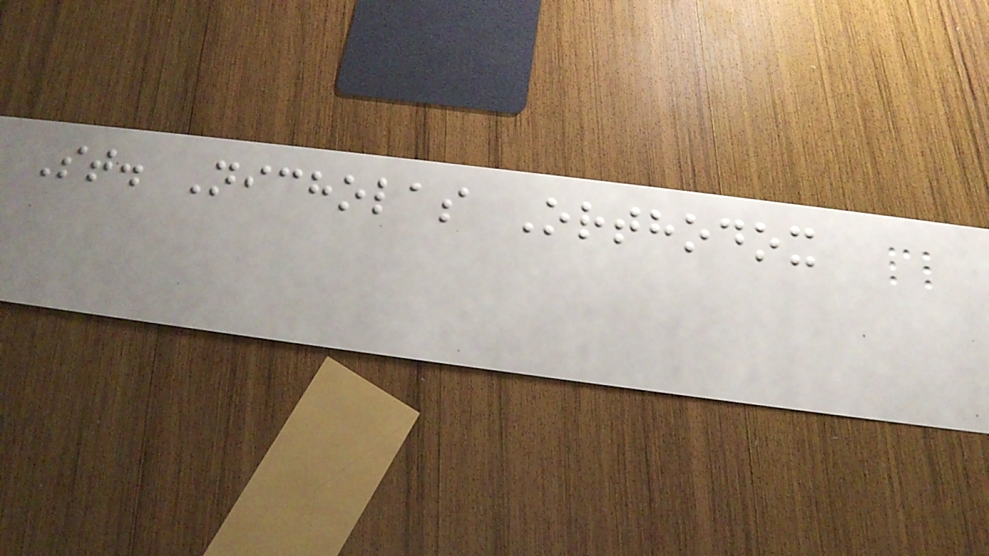St. Nicholas Orthodox
